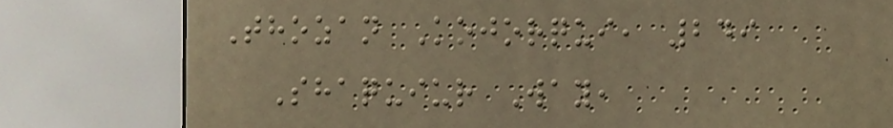Thozan Kojorqui, 249
Shaquiur Way,
